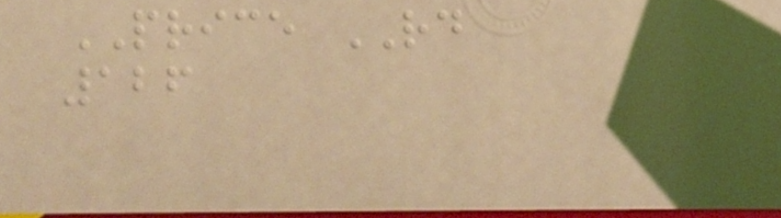PRICE RD
126
